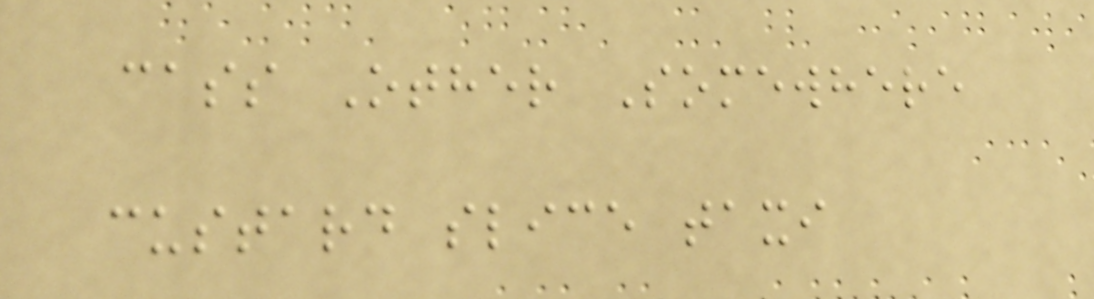cass Other Somewhere
custard slice taxi
